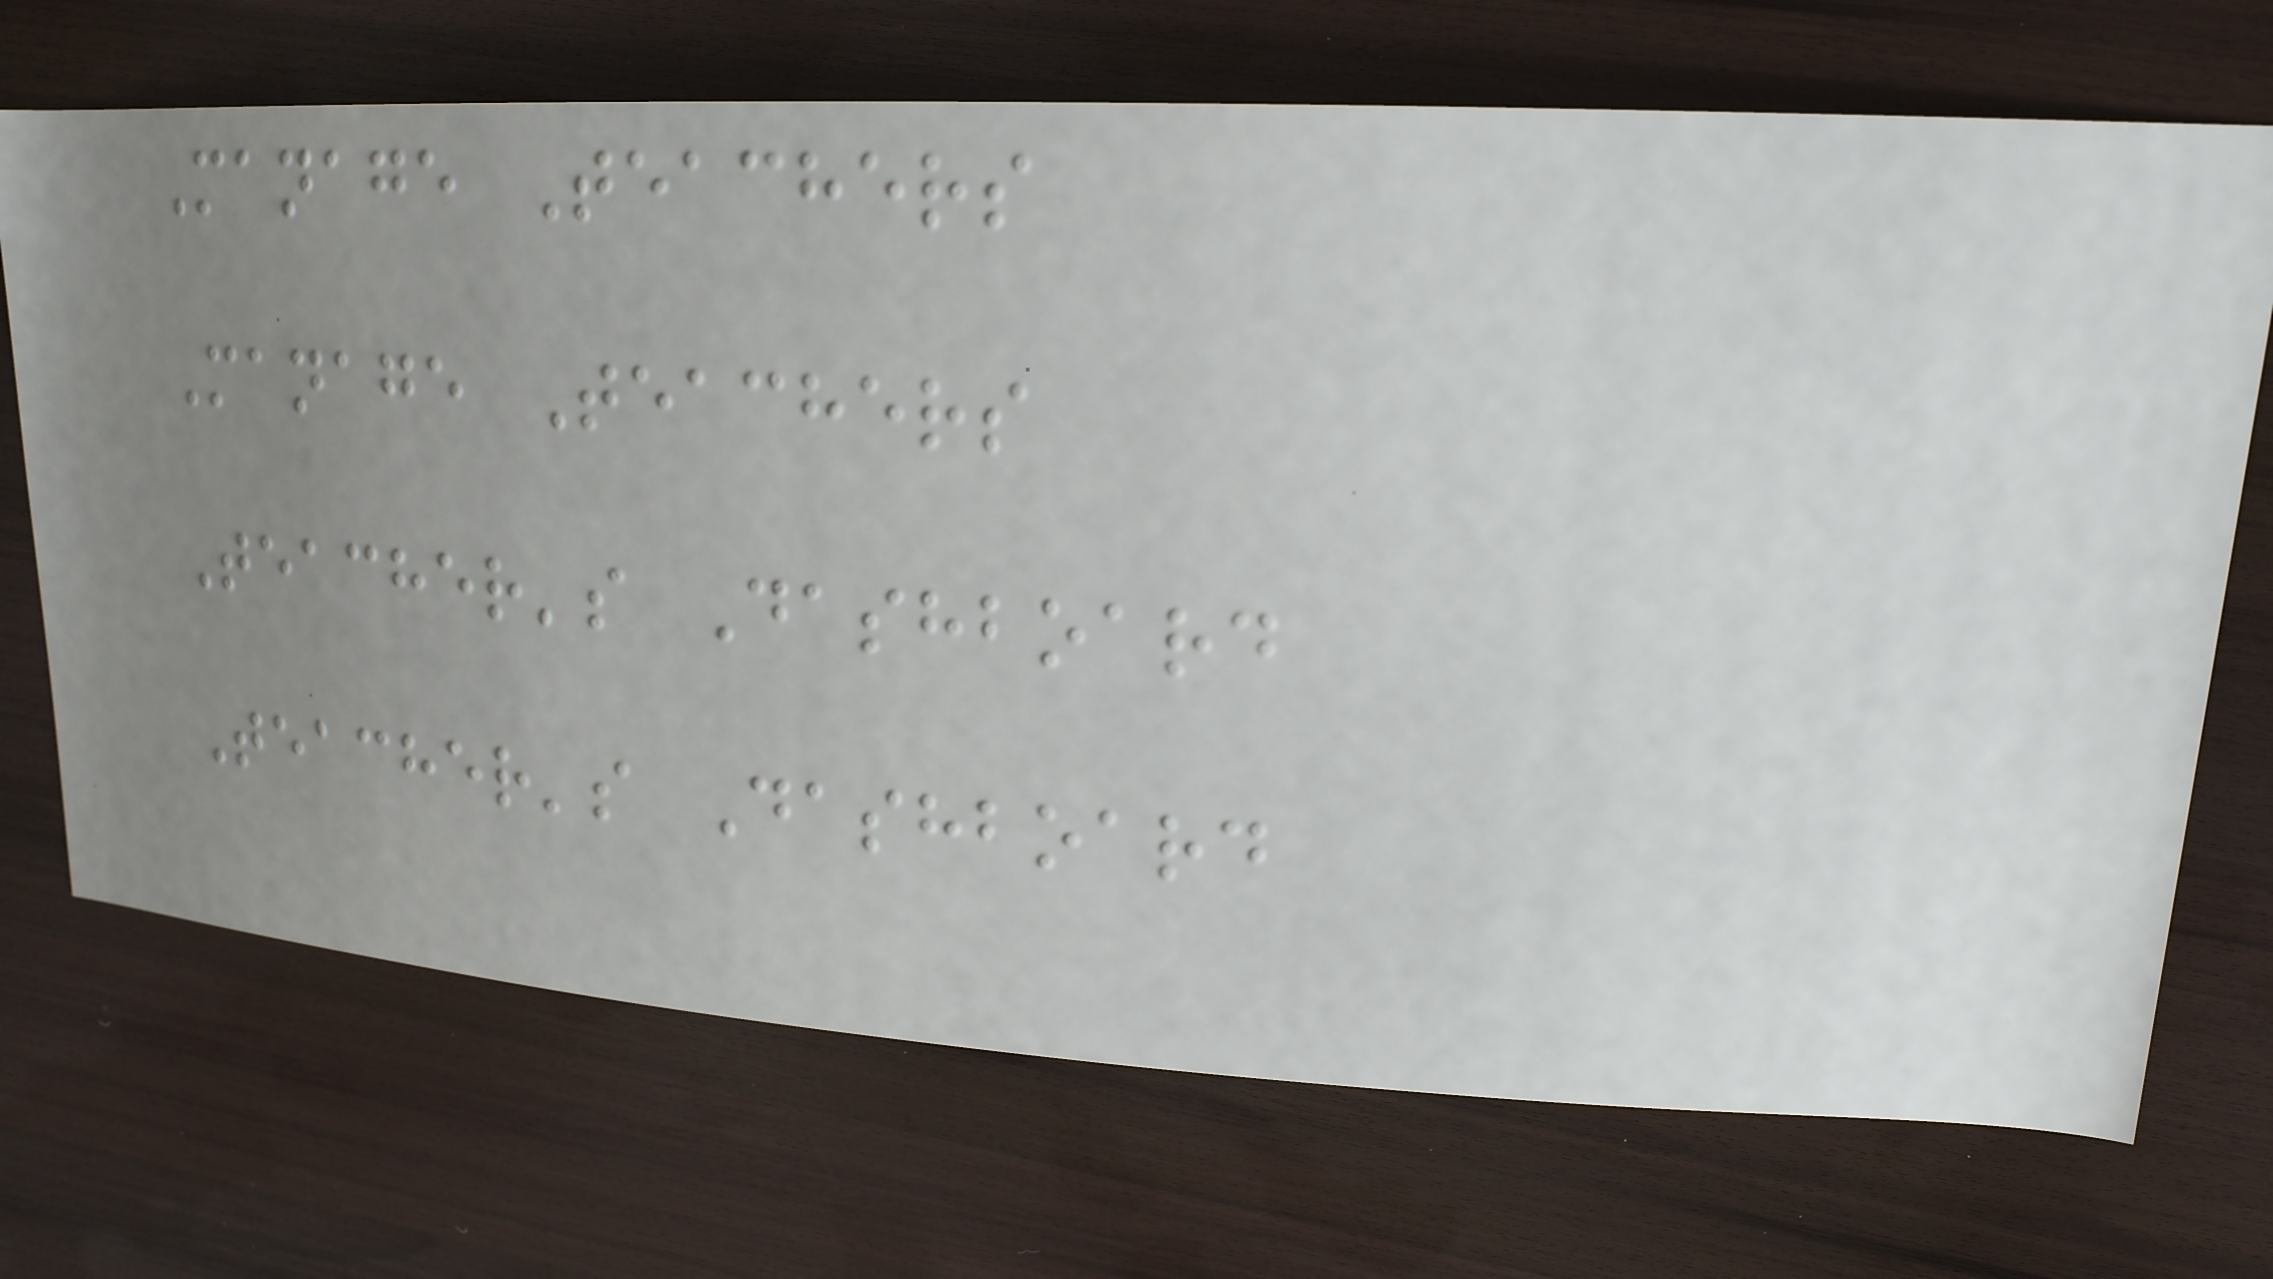Manage Teachers
Manage Teachers
Teacher's Dashboard
Teacher's Dashboard
